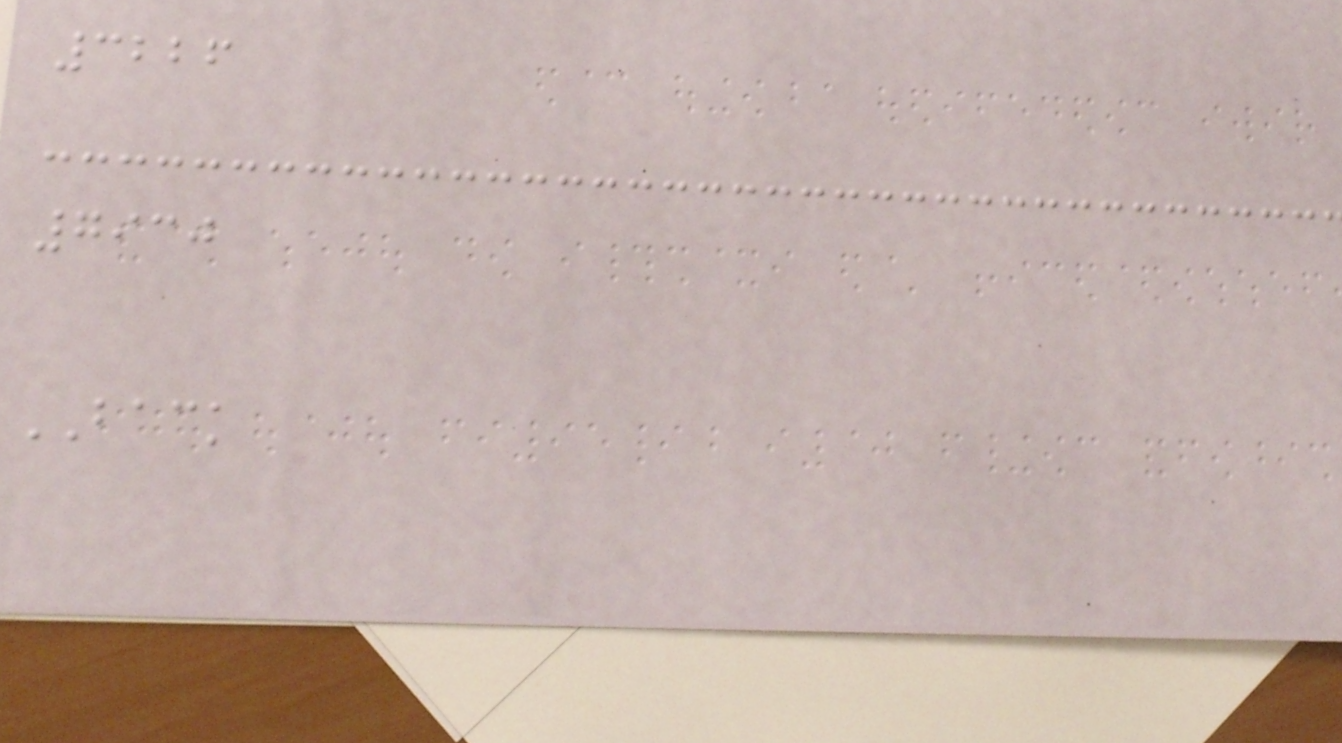3226
7930
BACK
